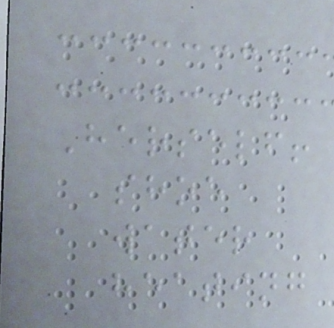Herself!
shoe
water
heating
